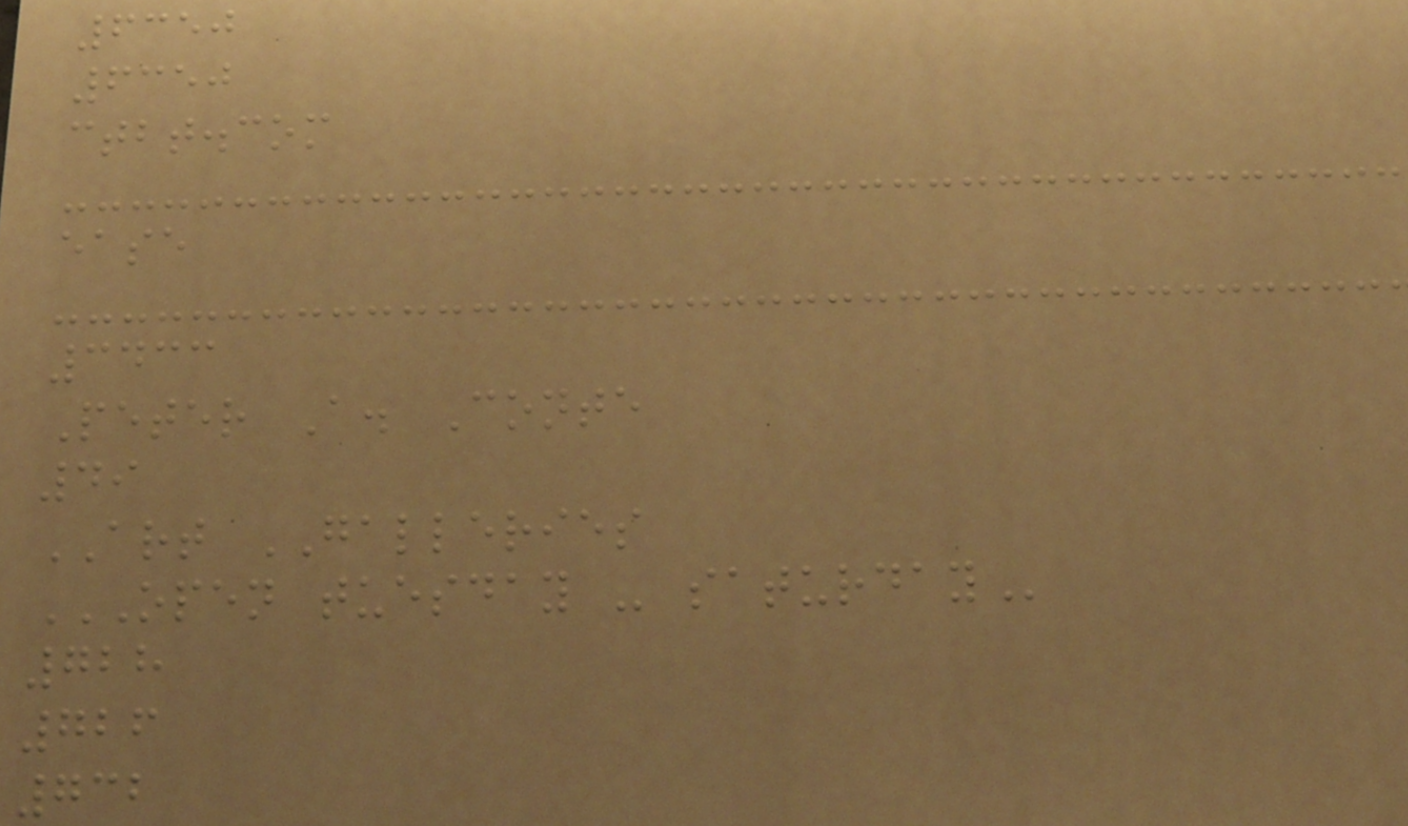6350
6350
ctbt.com
ease
3433
Peter A. Conte
49
ART GALLERIES
OPEN TUESDAY - SATURDAY
728
726
732
